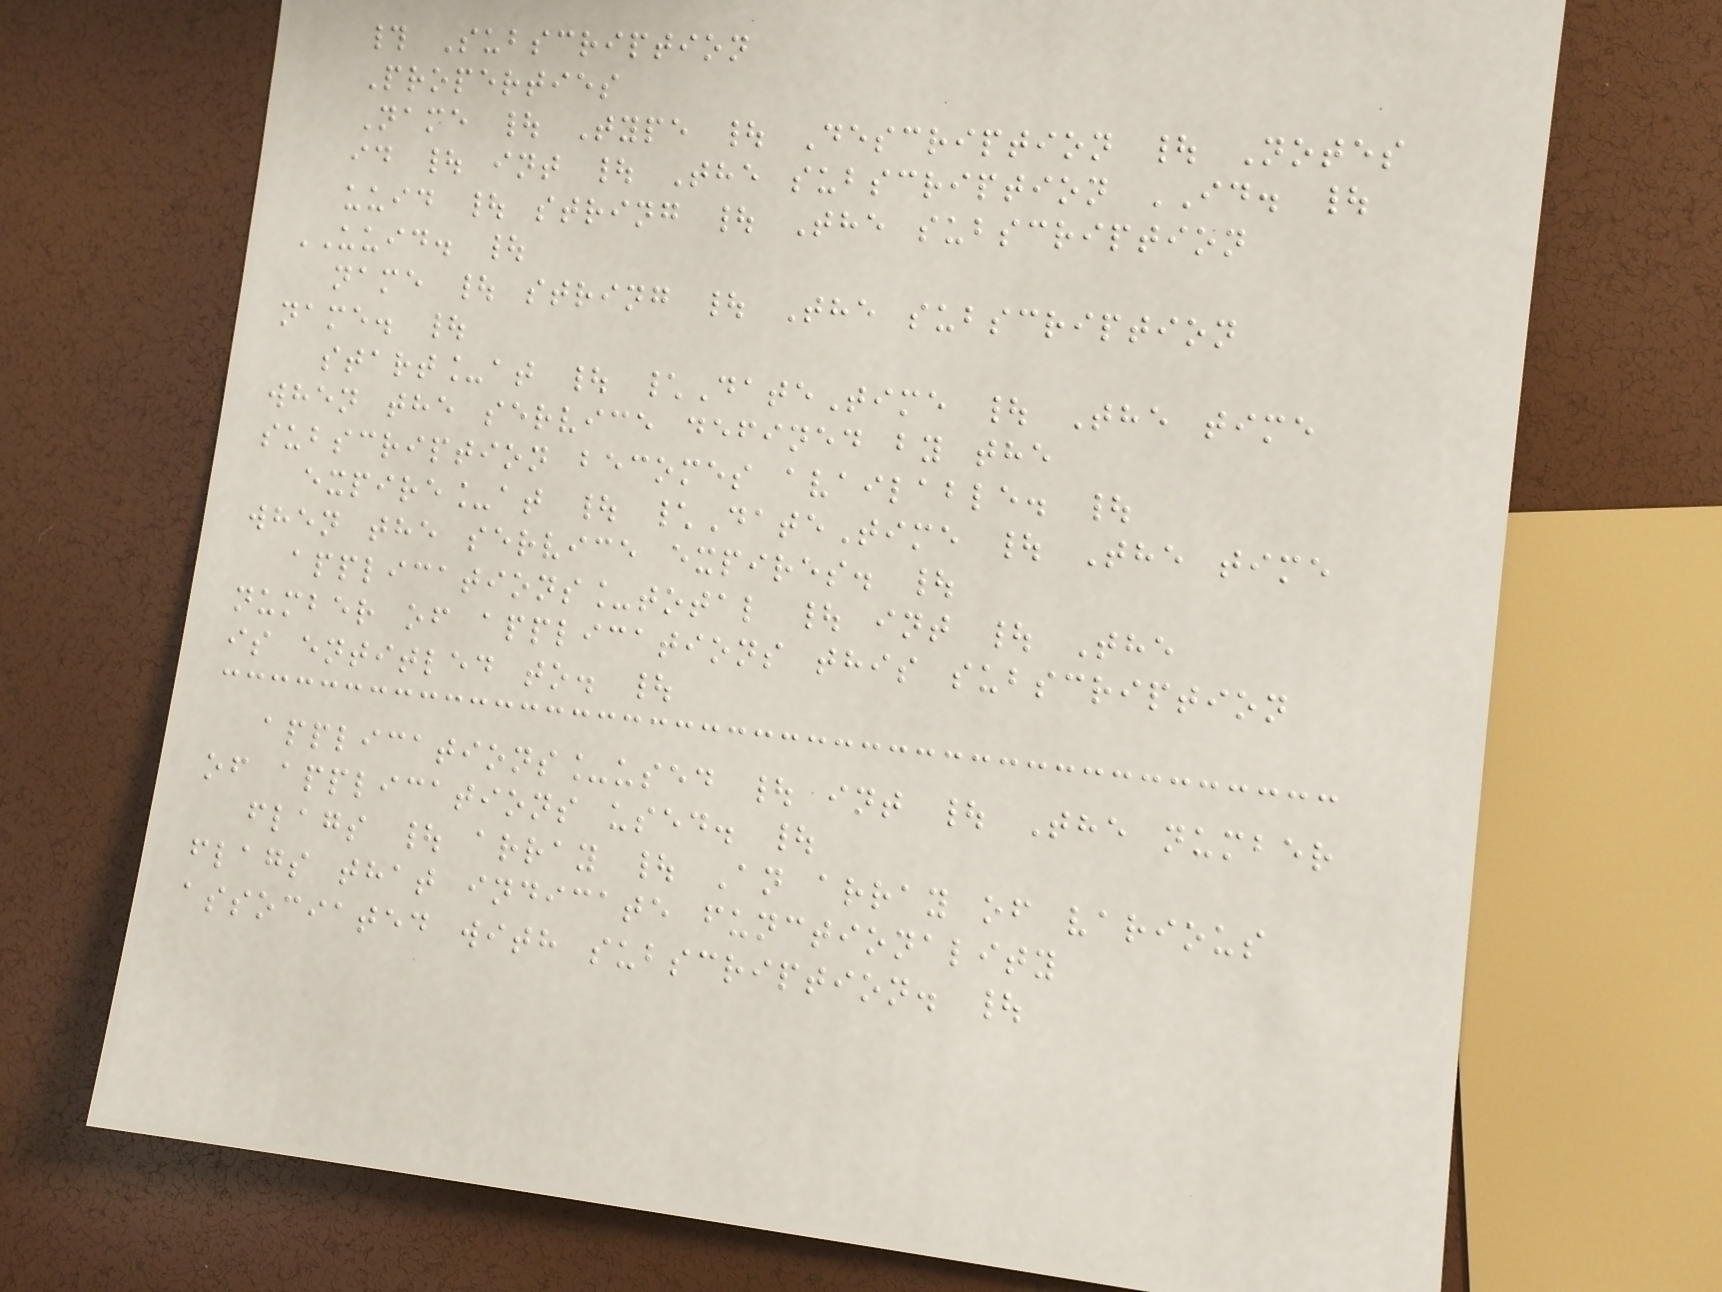# Subscription
Properties
Name | Type | Description | Notes
id | int | The subscription ID. |
uuid | string | The subscription
UUID. |
name | string | The subscription
name. |
start_at | \DateTime | The time
when the service defined by the
subscription becomes available. |
expire_at | \DateTime | The time
when the service expires. |
applications_total | int | The
number of applications this subscription
is entitled to. |
applications_used | int | The number
of applications used. |
flags | array | An array of various
flags that indicate functionality
associated with subscription. |
